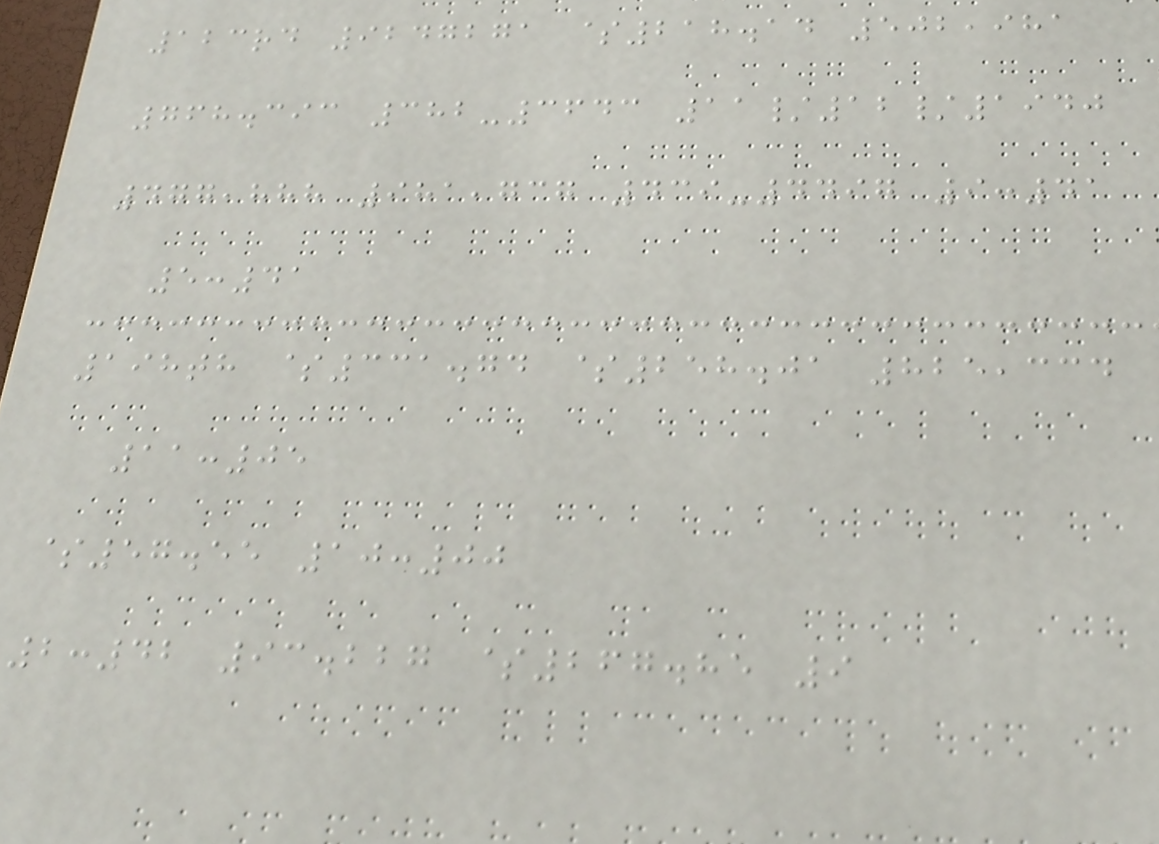123rd 9247271 $218.14 502,981
768.393 382-3643 11/12/1940
477,888 981,737 439-4497 9:41
5:41
198th $331.74 $258.01 825,334
11:05
$57.55 10:00
2:42 93.227 $267.85 9
